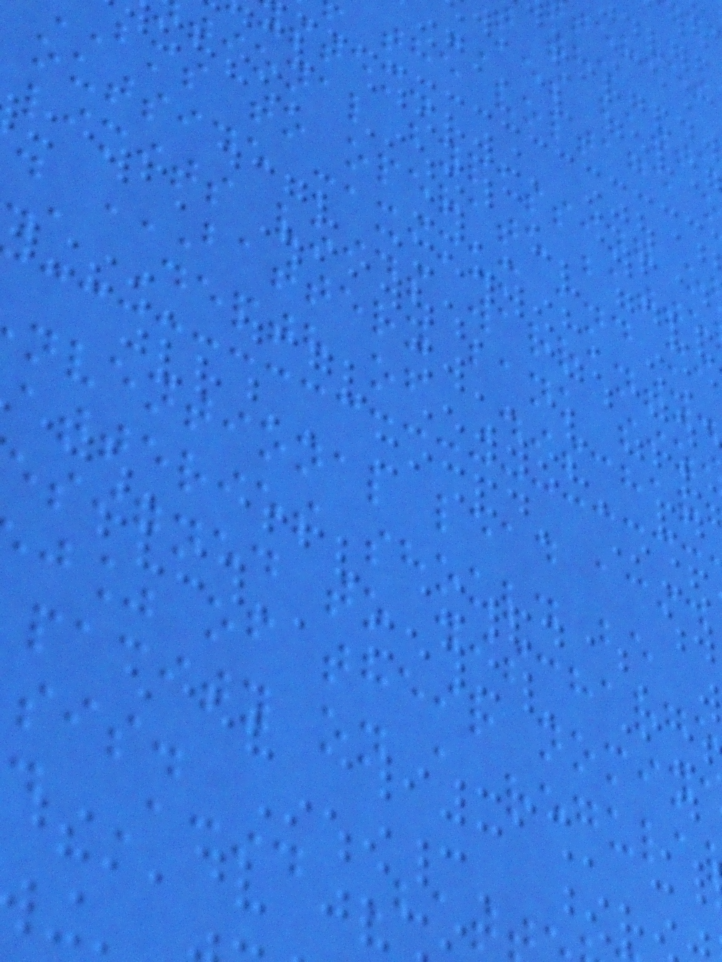t the
AES batte
the voltage
stem.
tional bypassing o
bms to operate batte
outside maximum and mi
limits voids warranty.
.a Depth of Dischar
nventional lead acid
atteries should be
esigned to discharge
j% of their nomin
pacity on a regula
sis.
d Acid Bat
